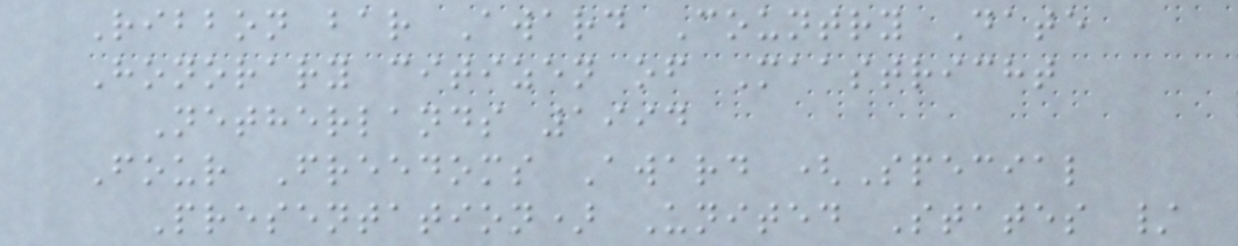Ribbon bar Award Country Date
Honorary citizen of Maastricht
Netherlands 1994
Four Freedoms Award (Special
Presentation) United States /
